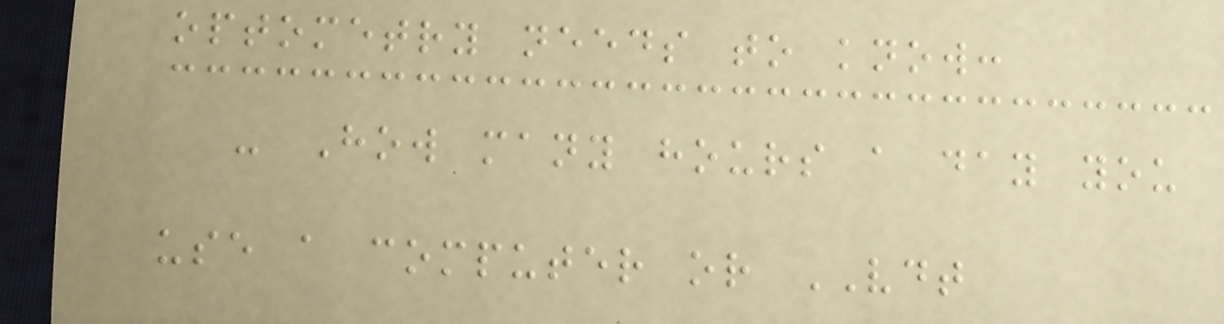optometry needs to know:
- How many hours a day you
use a computer or VDT
